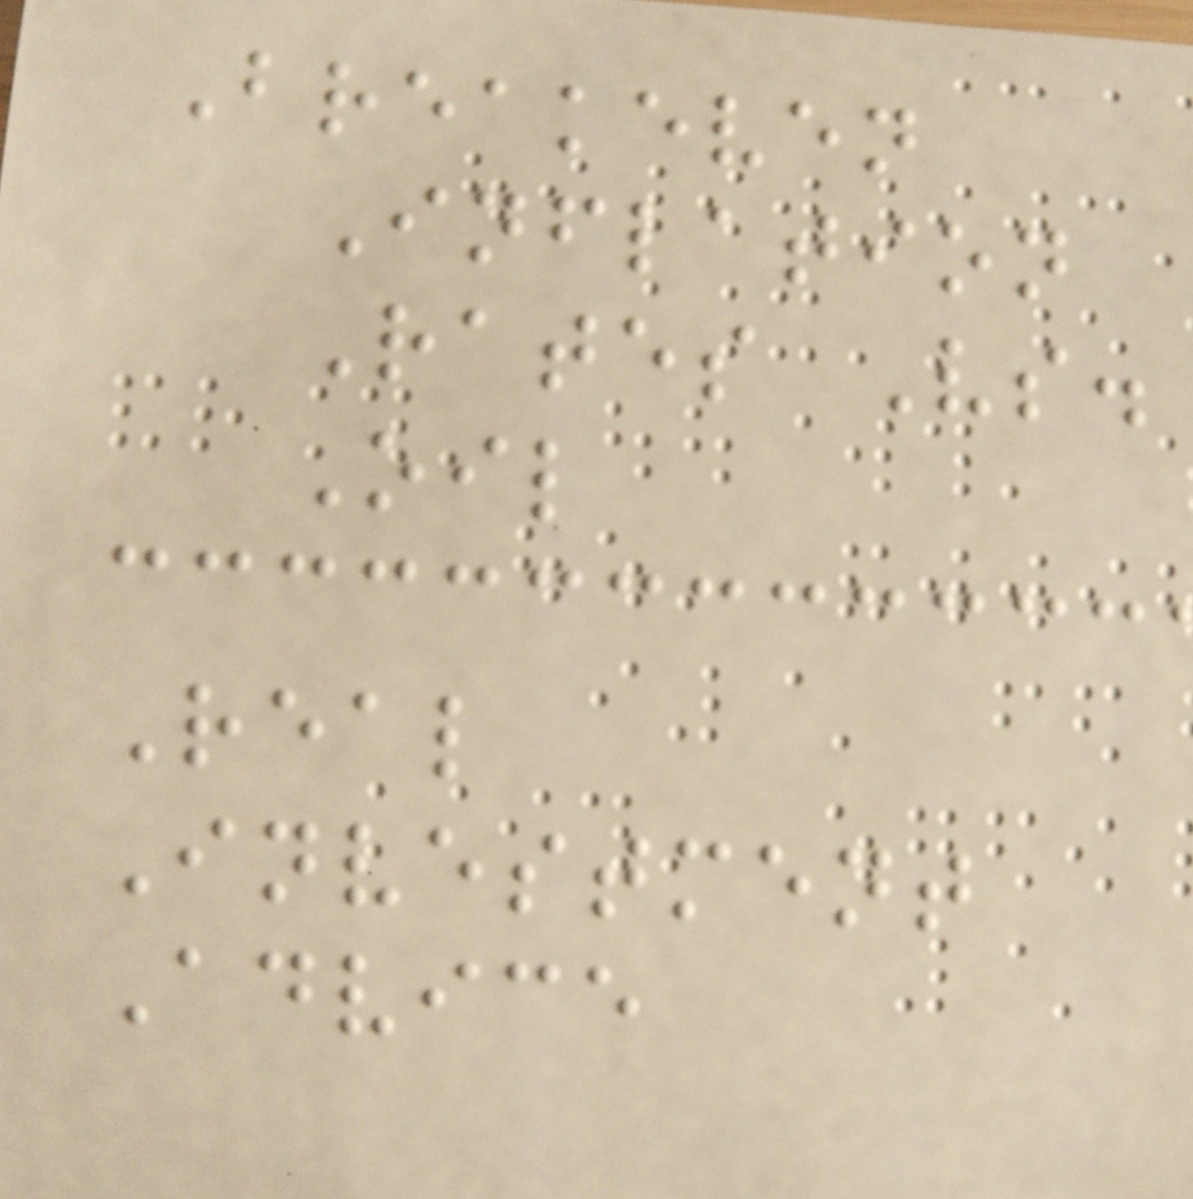Breakeven
Inflation
Rates Vs.
Oil
Real
Investment
Advice
